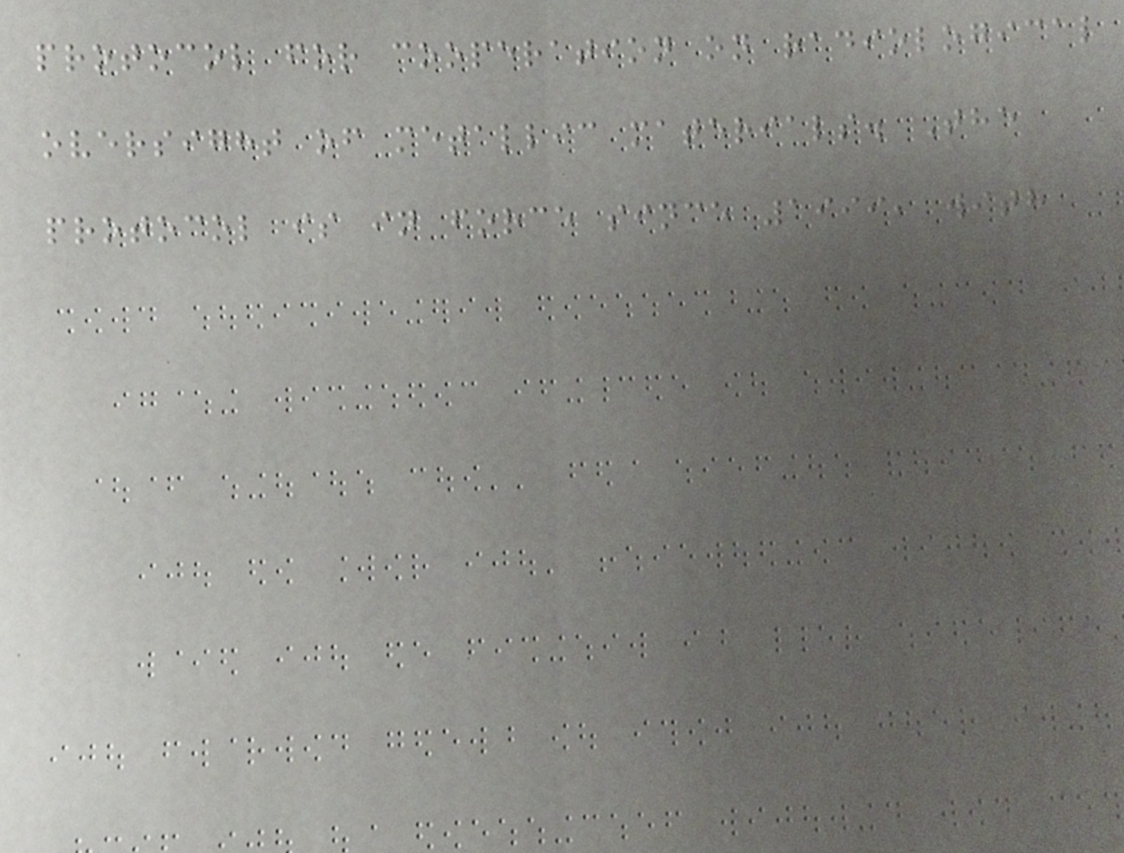protocol for cooperation on radiological
oversight of metallic materials. The
protocol is in force since 1999, with
